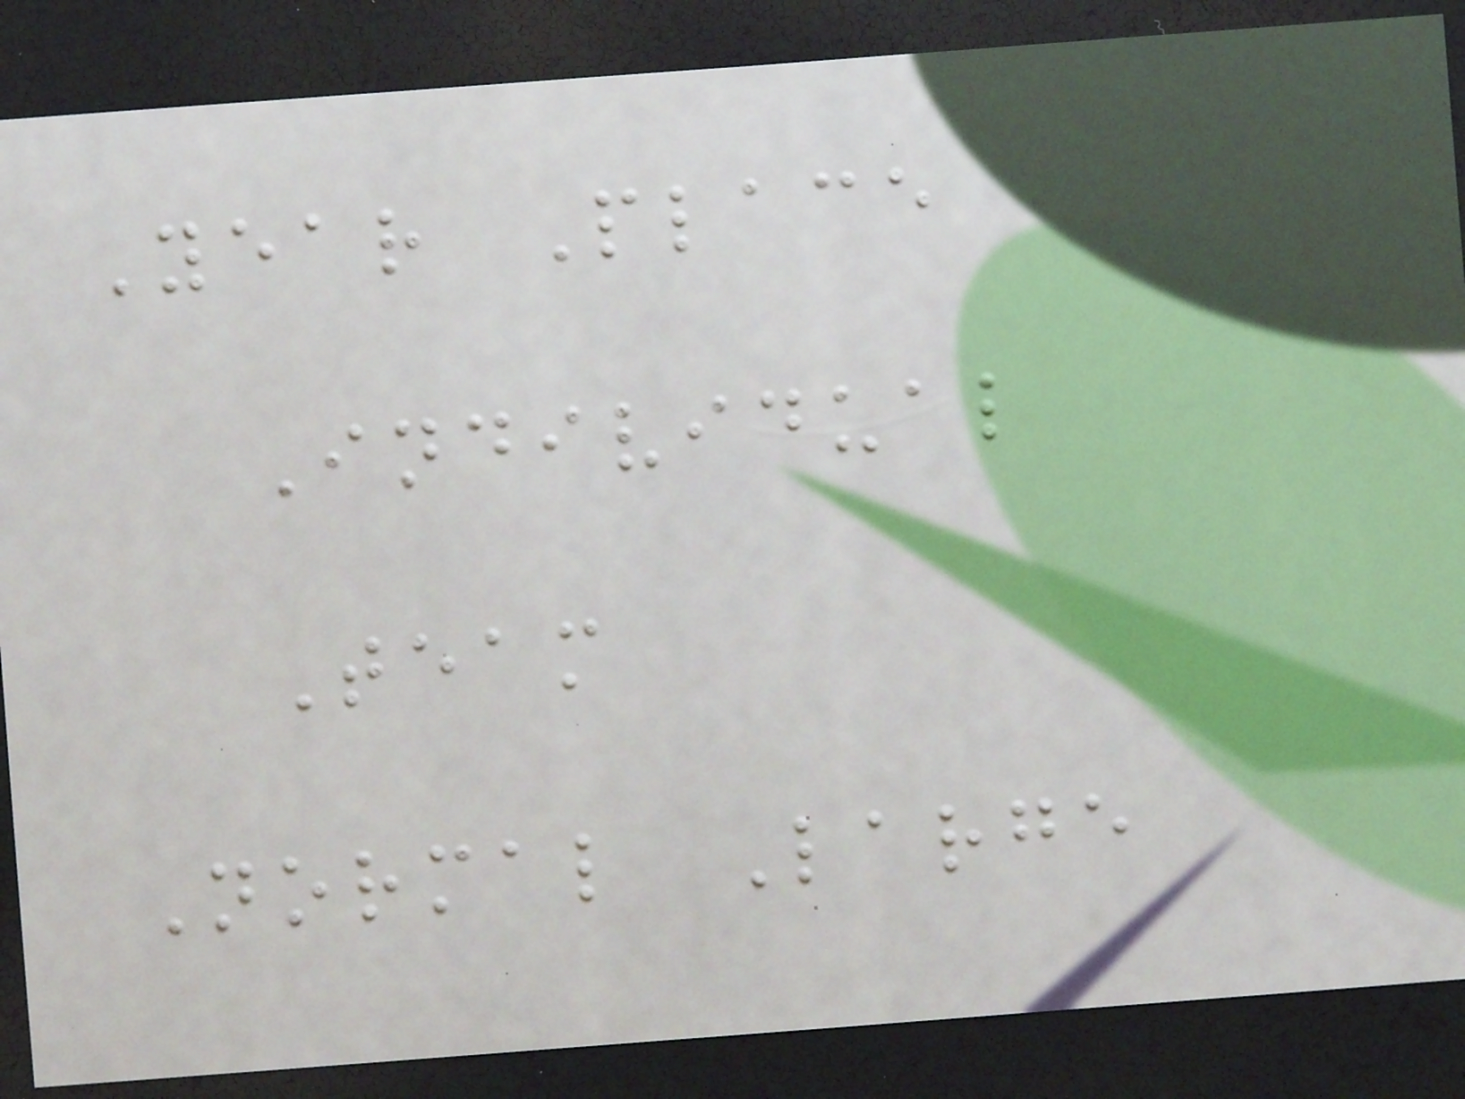Year Place
Individual
Team
Normal Large
